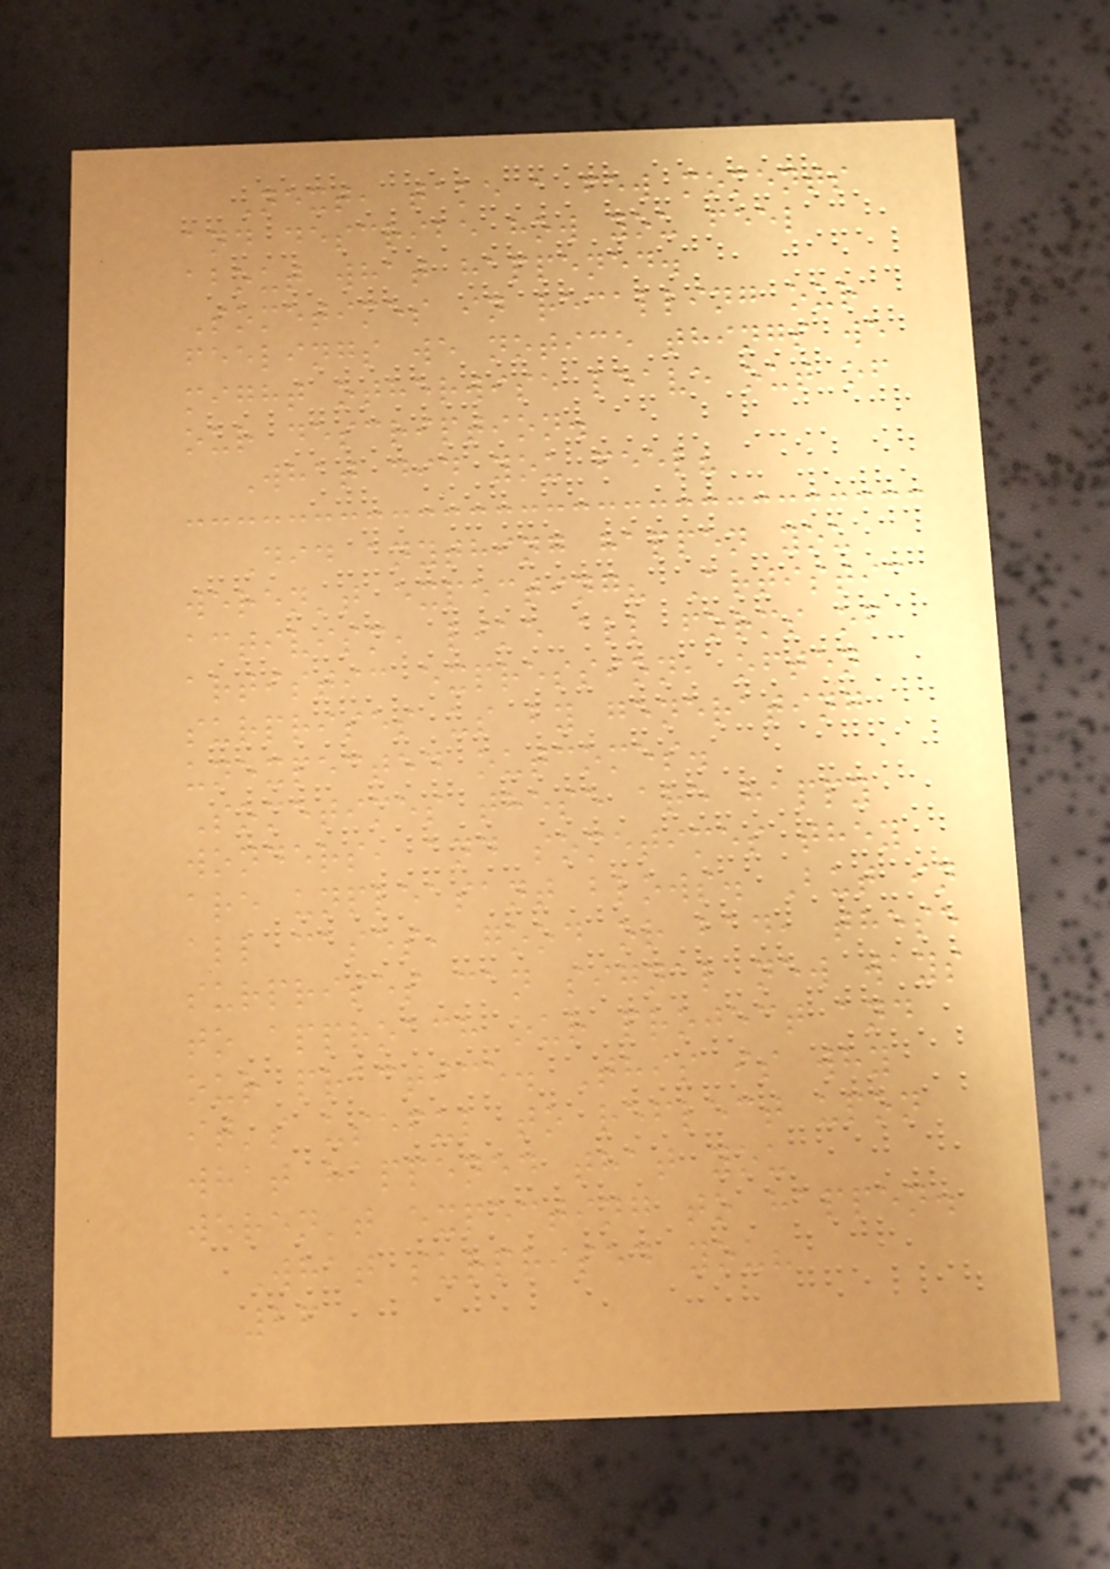Next, take a few moments
and describe how you feel
about what happened.
Sometimes in recalling our
feelings we notice things we
might otherwise leave out of
our description.
What did you feel?
Did anything happen you
weren't expecting? Artistic
activism, like all forms of
artistic expression, often
surprises us by generating
unexpected outcomes.
Sometimes these are happy
wonders, and sometimes they
are unpleasant blows. But in
all cases, good or bad, these
surprises can signal new ways
to approach our project and
our practice. This is why
it's useful to reflect upon
what happened that you
weren't expecting to happen.
What surprised you?
26
